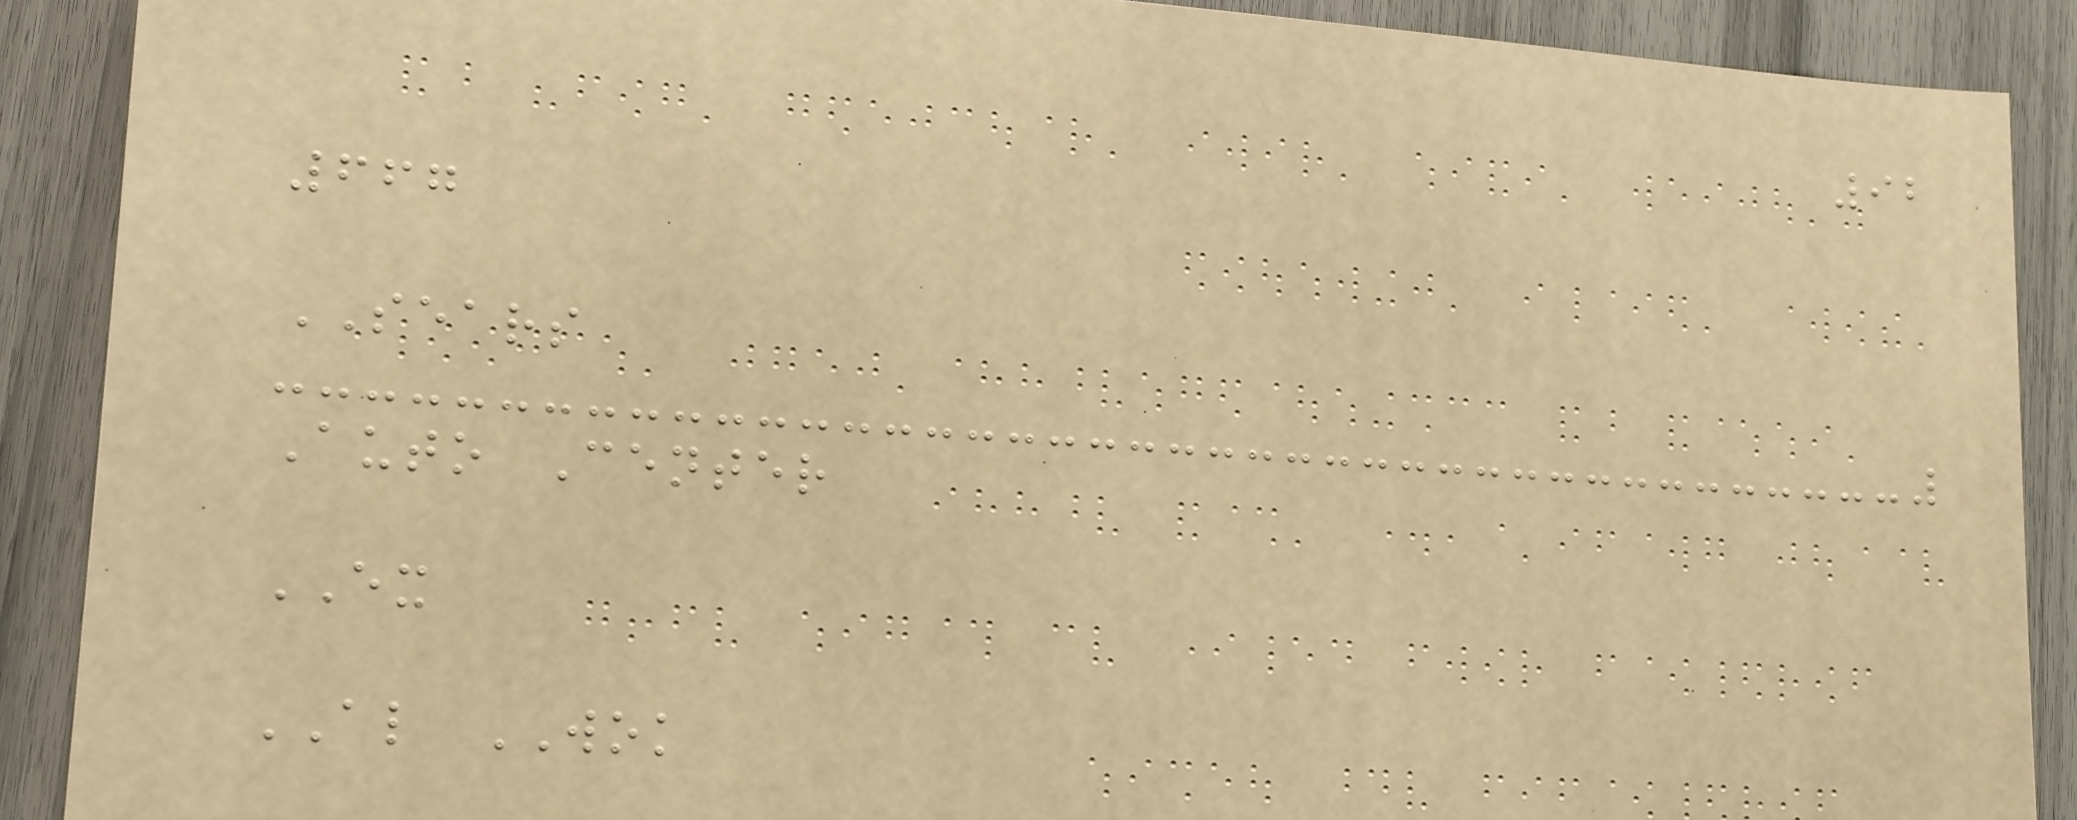92
667
SEARS
Auto Center
EX
AL WOK
